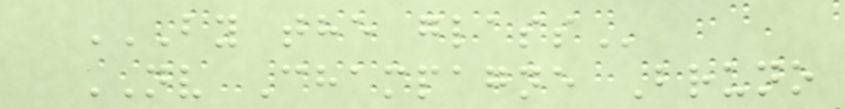BY THE GLASS
NV Champagne Bruno
